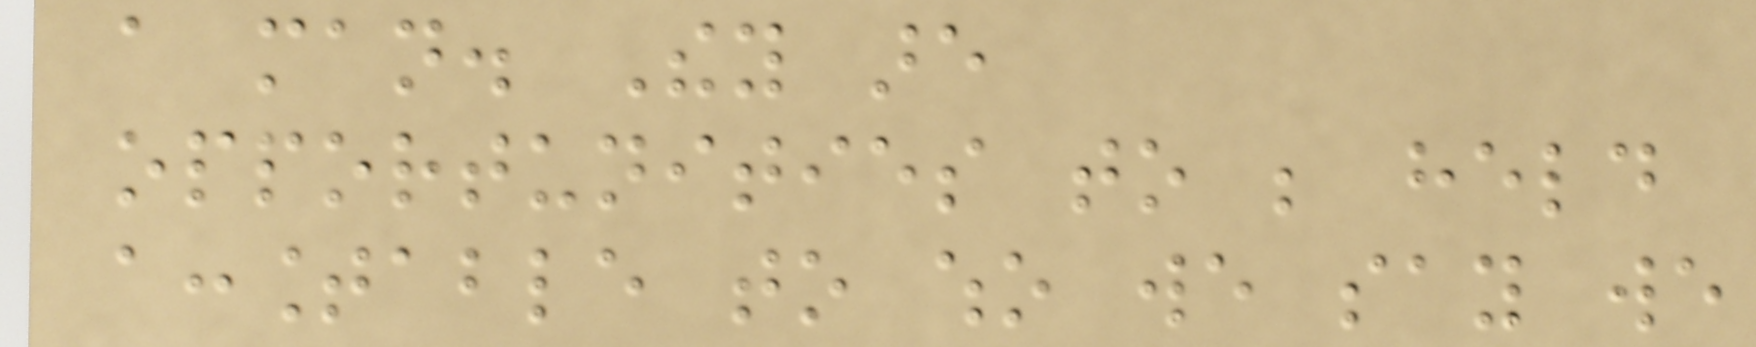a man. They are
opportunities to be held
accountable to who we say we
